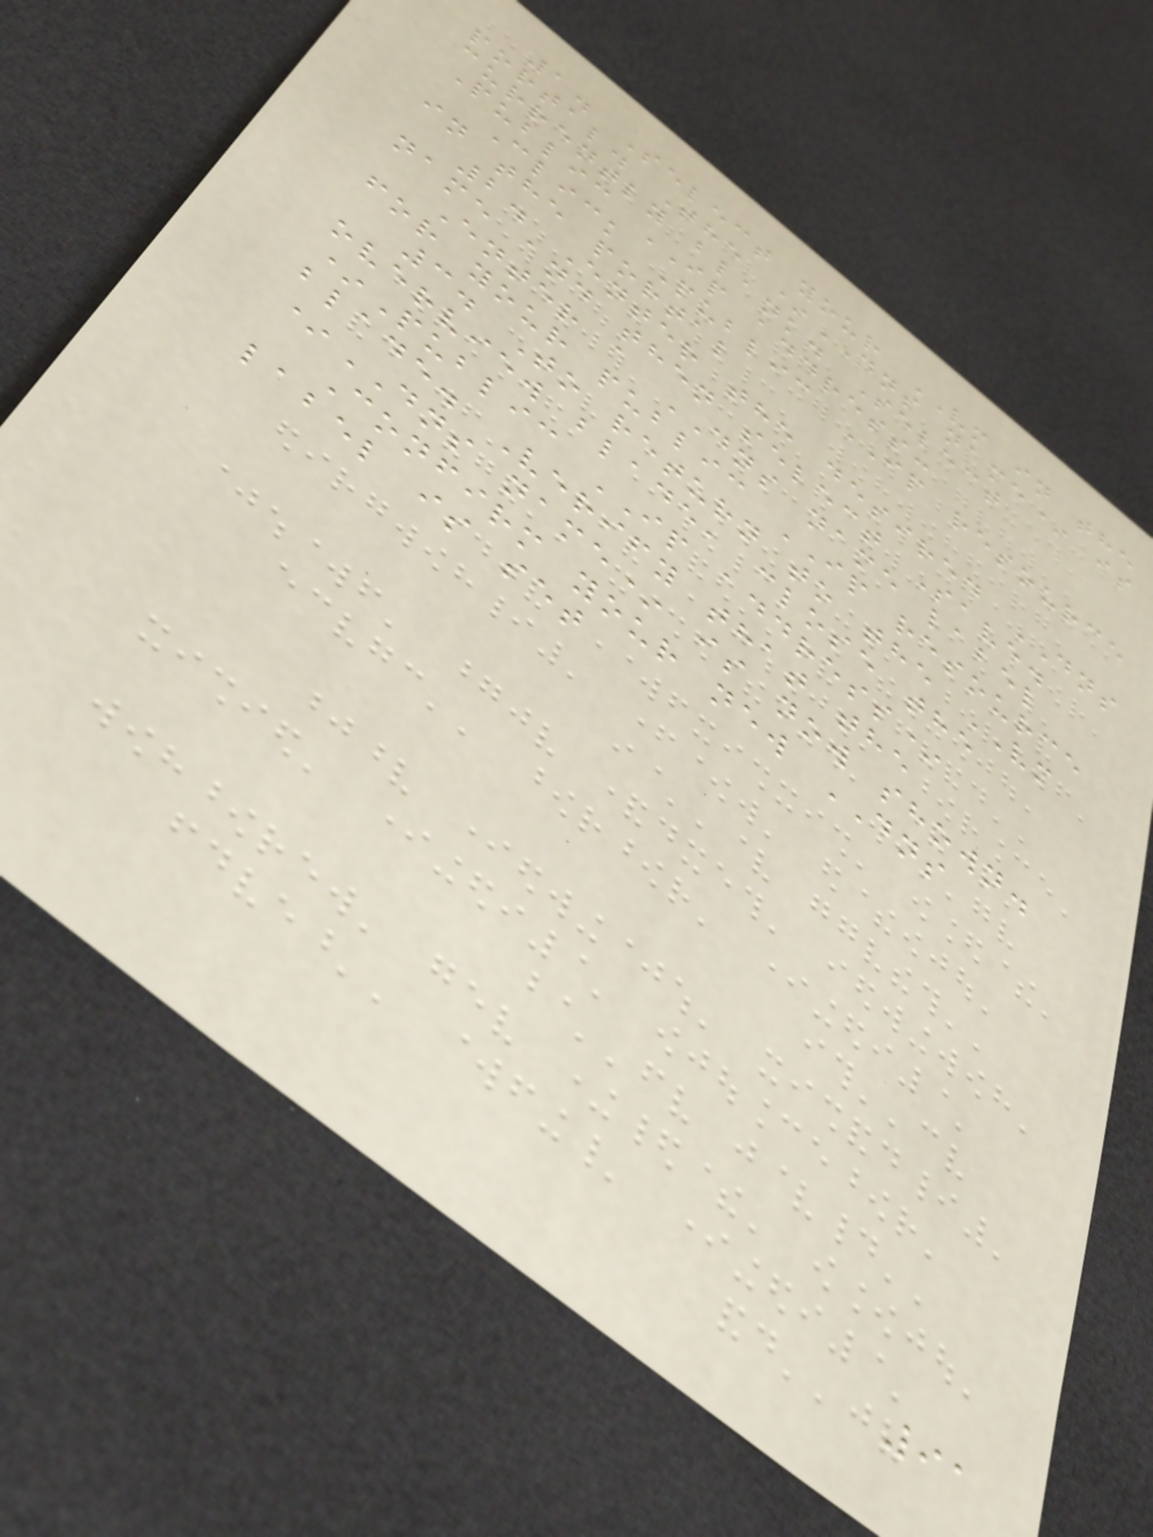1. Select your VM in the
portal. The *DNS name* is
currently blank. Select
Public IP address:
Click Public IP resource
in the portal
2. Enter the desired DNS
name and then select Save.
Enter a DNS name label
for your public IP resource
3. To return to the VM
overview blade, close the
*Public IP address*
blade. Verify that the
*DNS name* is now shown.
Confirm your new DNS
label is set
91
